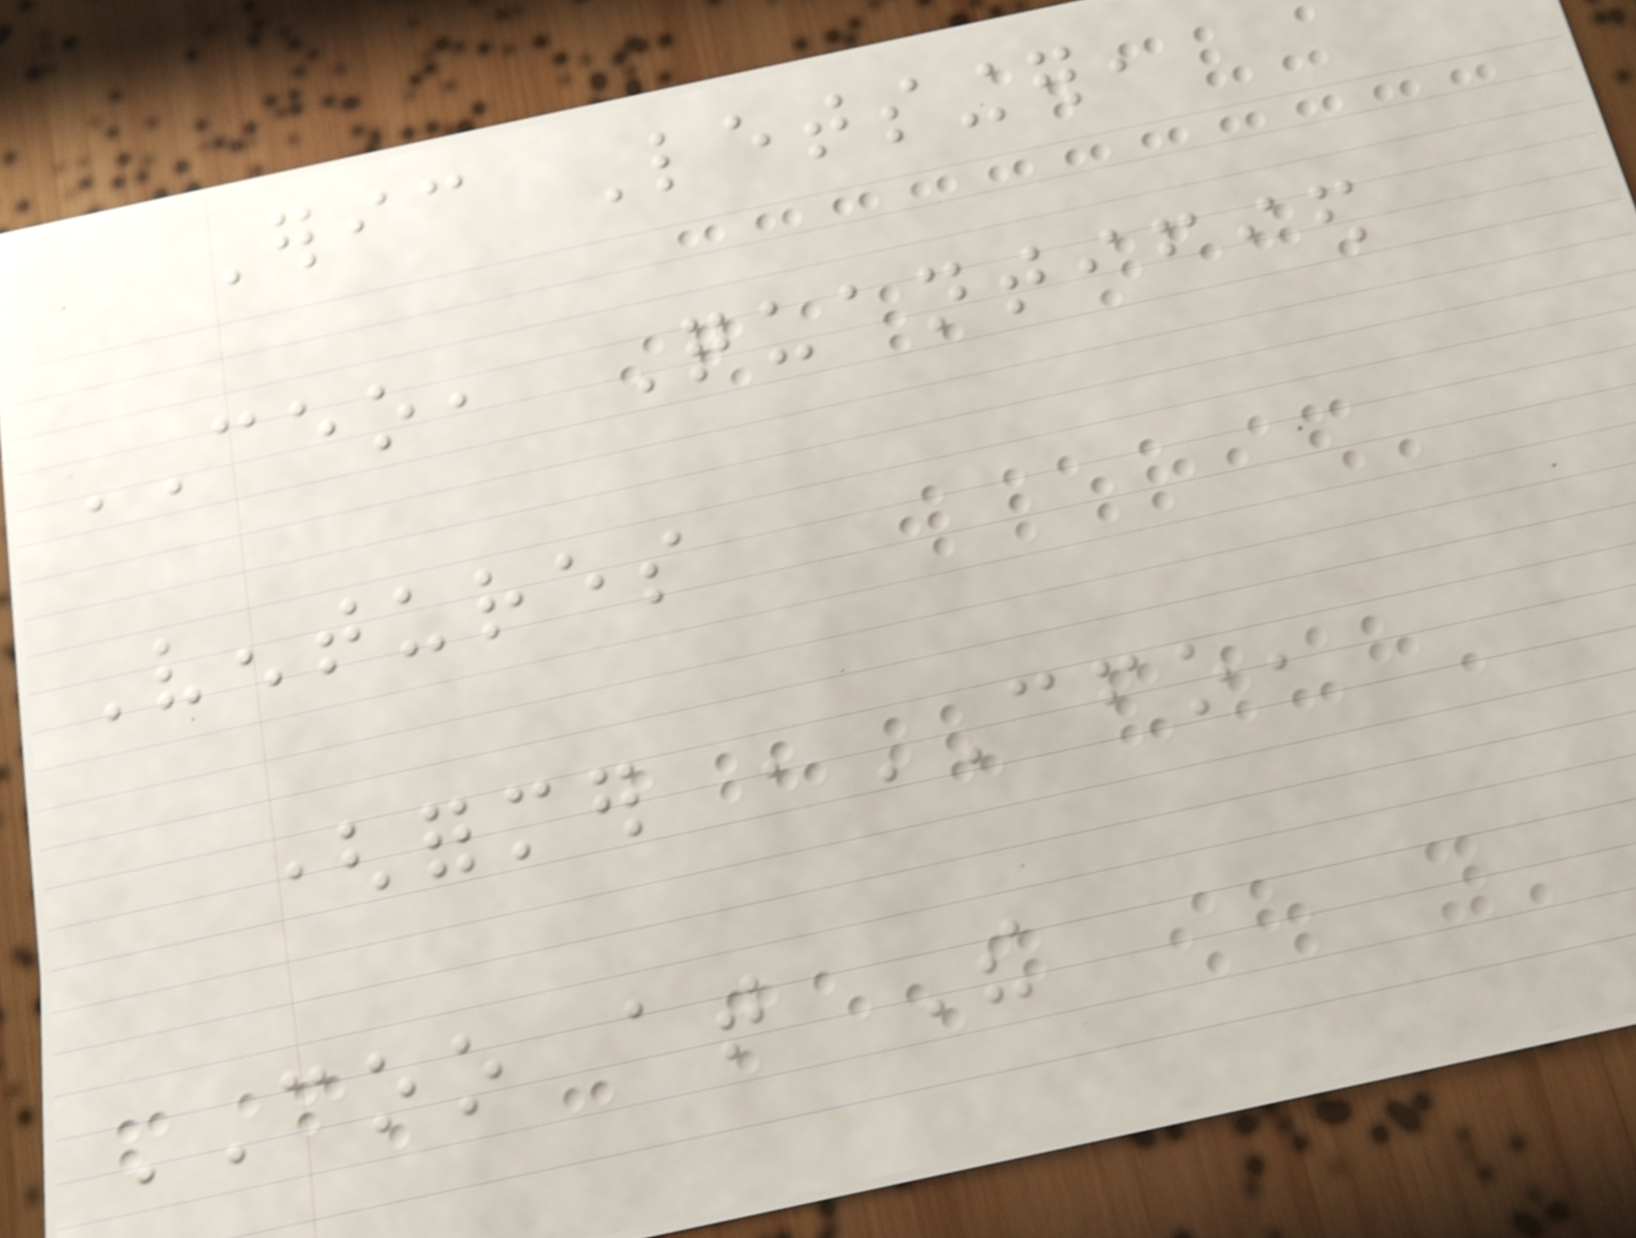Eric Letsinger,
CEO, Quantified
Ventures
(former ,CFO,
COO at The
